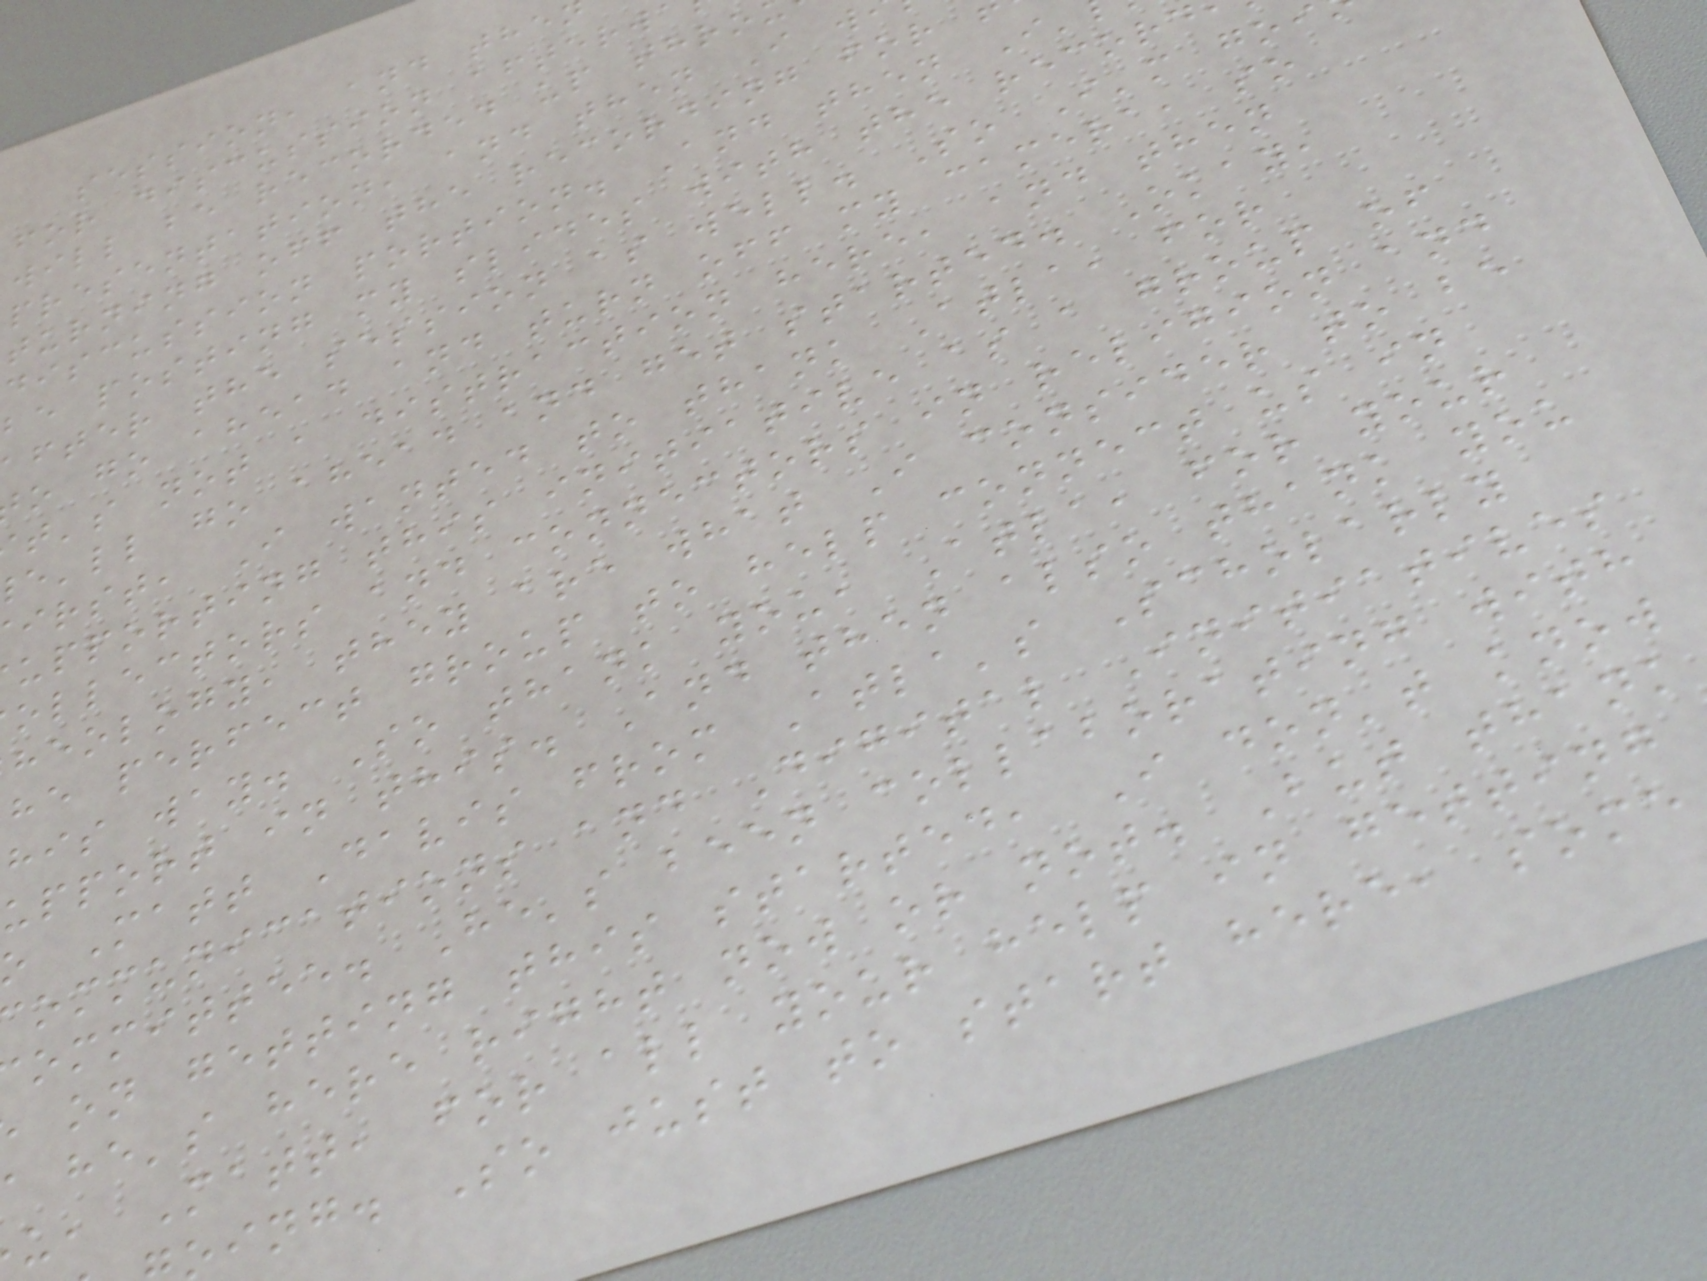session, and the
for discussion afterw
will be recorded up thro
presentation, and then I w
turning off the recording for
discussion portion. And then I'
be posting my slides with the record
fter the session as well. So I'm goi
o go ahead and turn off my camera, so
t's not a distraction here, and then
e'll go ahead and get started. Okay,
irst, I wanted to thank Atla, for
upporting this initiative as a group of
ollectors and connectors in religion and
heology, they are what I consider to be
he perfect group to help connect us in
his way. So thank you, Atla, for your
upport in this. And then also thank you
Matt Davis from Atla's Scholarly
ommunications and Digital Initiatives
ommittee. He's been collaborating with
on getting this started, I don't know
he's here right now or not. But thank
u, Matt, for all your help in getting
ing. So just to start here, some
